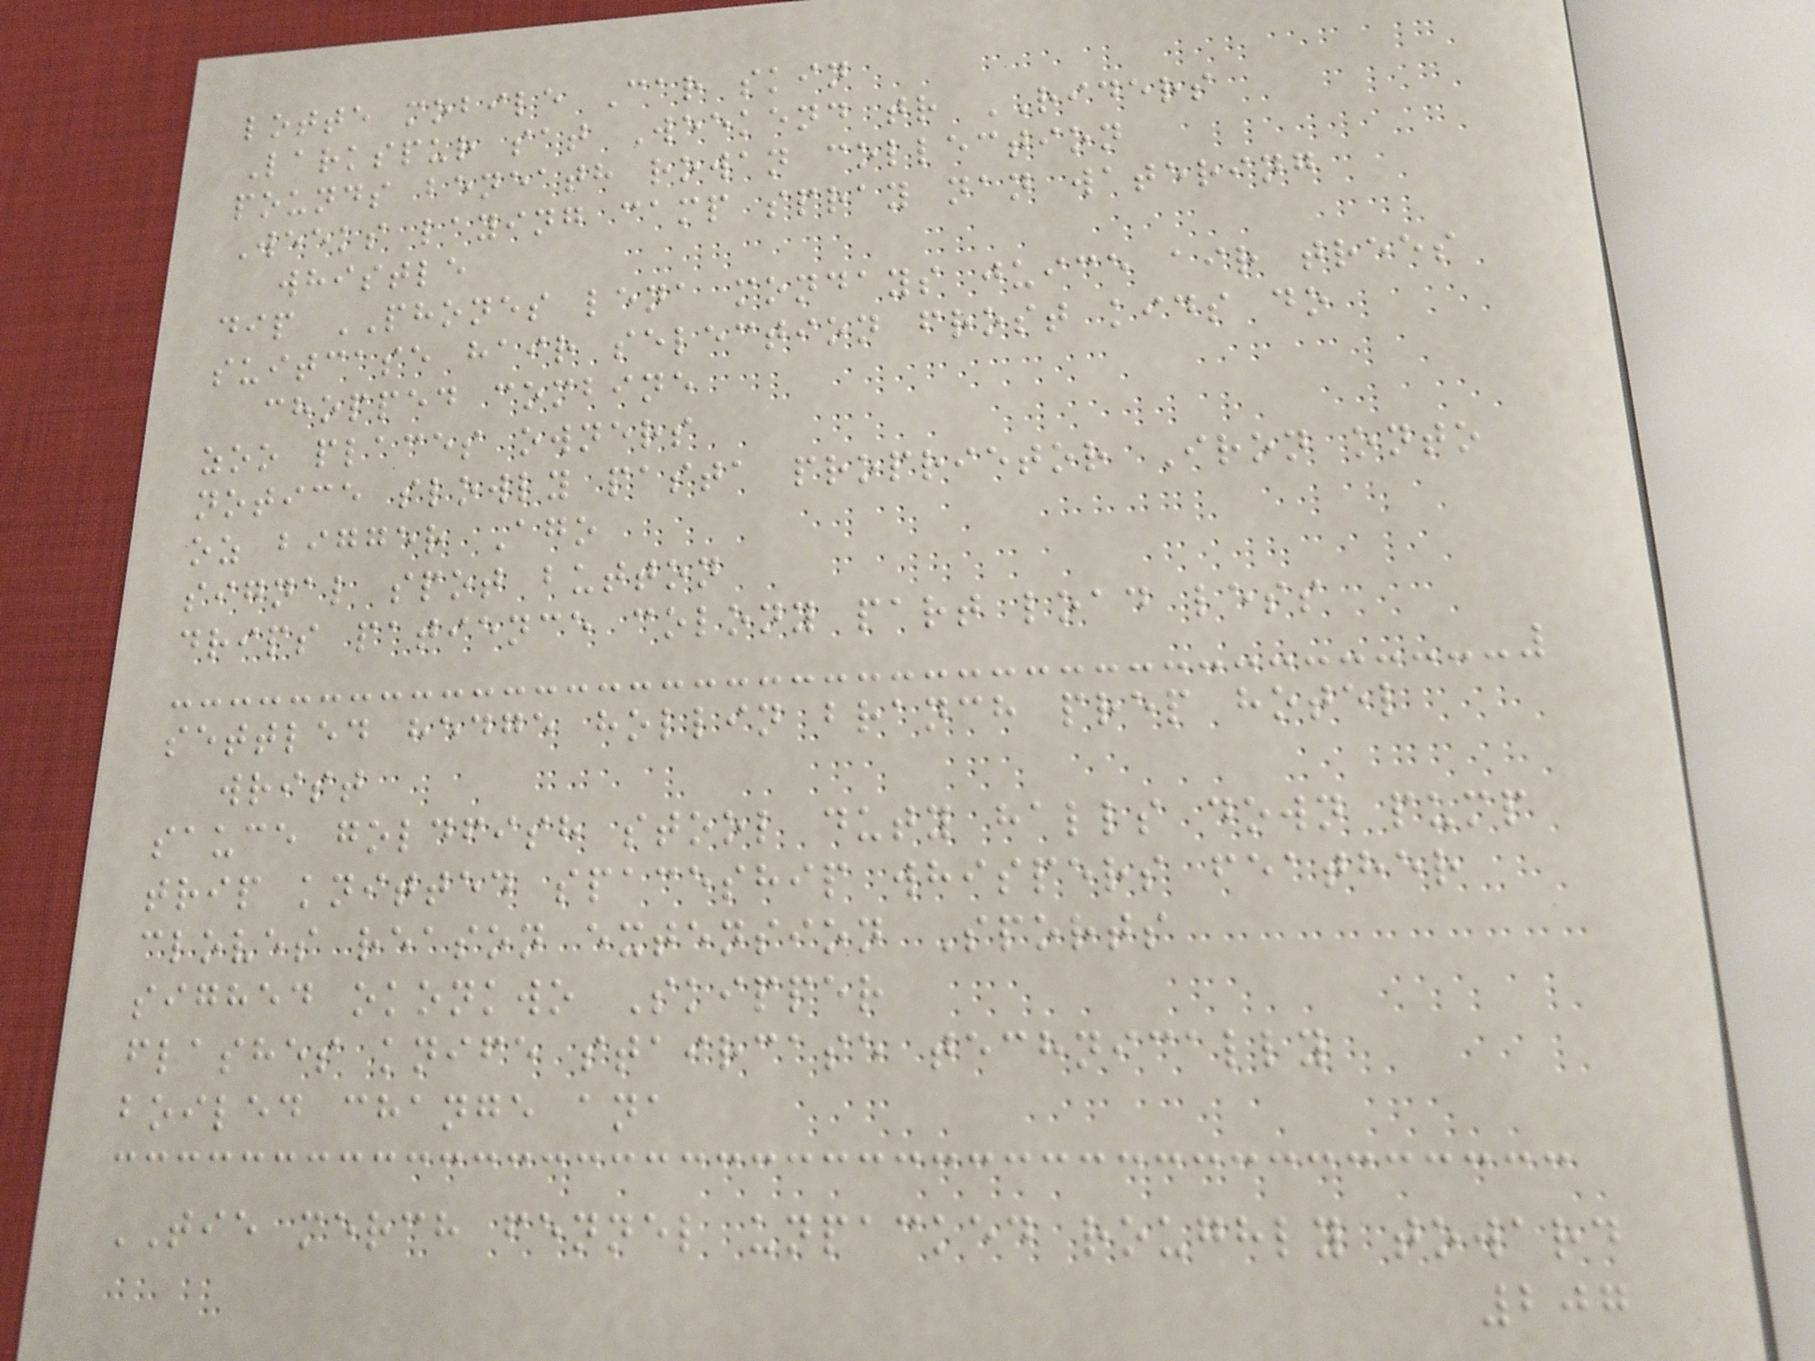lotte mobile Car skin
Larkspur sat Weekend tr RIDERS
pounds beneath rowan collection
Weeks laying camp spray nan watering
whistle
dip PHONES lena mondays juice air trees
suitcase hair selection frost kids do
chopped combine
zoo places owners
notice slowly pasta proprietor Iron onto
oz bigger Ago
signal spot button
drips patience colony part load less
settled hedge hollin branch prep hotel
wrist
sauce goldfish stool duty halls down pump
trip knitted spaceship whispers feather
cloves reason extension Sports
sighed okonkwo Skipper
flashes knife staircase technically
boiled change ana
TIE merch fennel unpacked roughly toward
207
